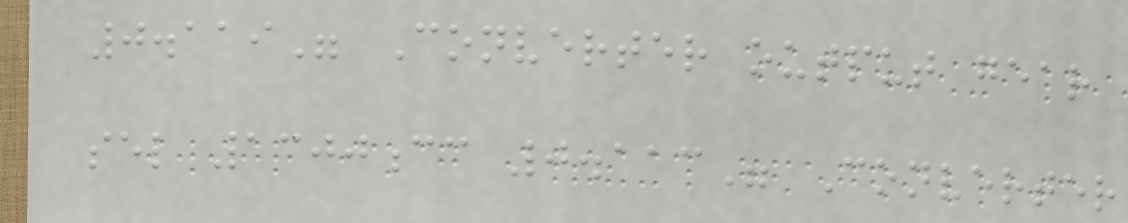0.119" Converter output gear
sel 1300cc 0.113" Converter
